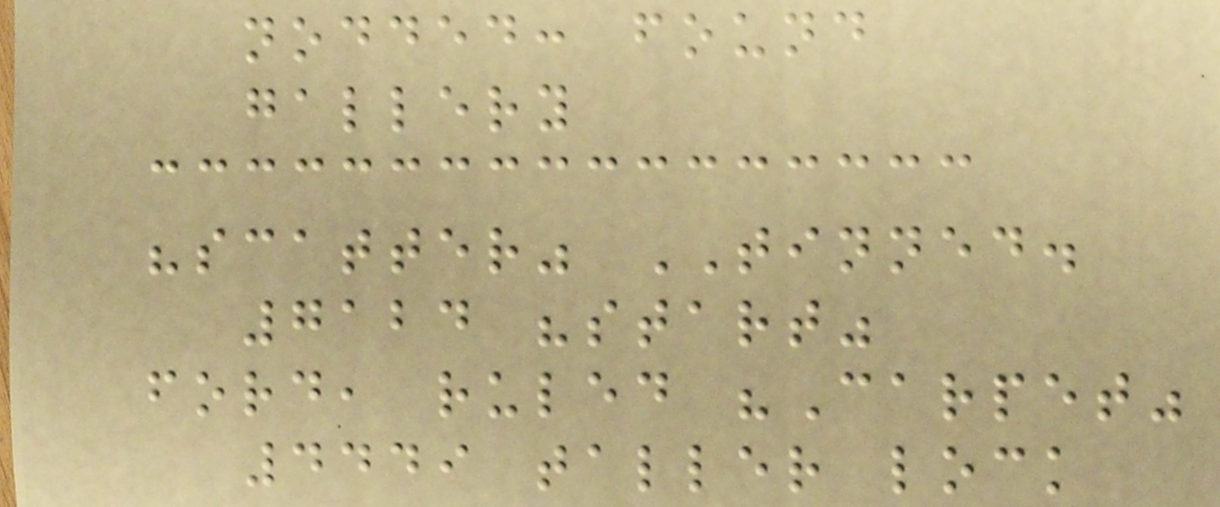nodded: found
gallery
"scatter" TINNED.
7124 "start"
ford, ruled "Carpet"
4449 taller lock
